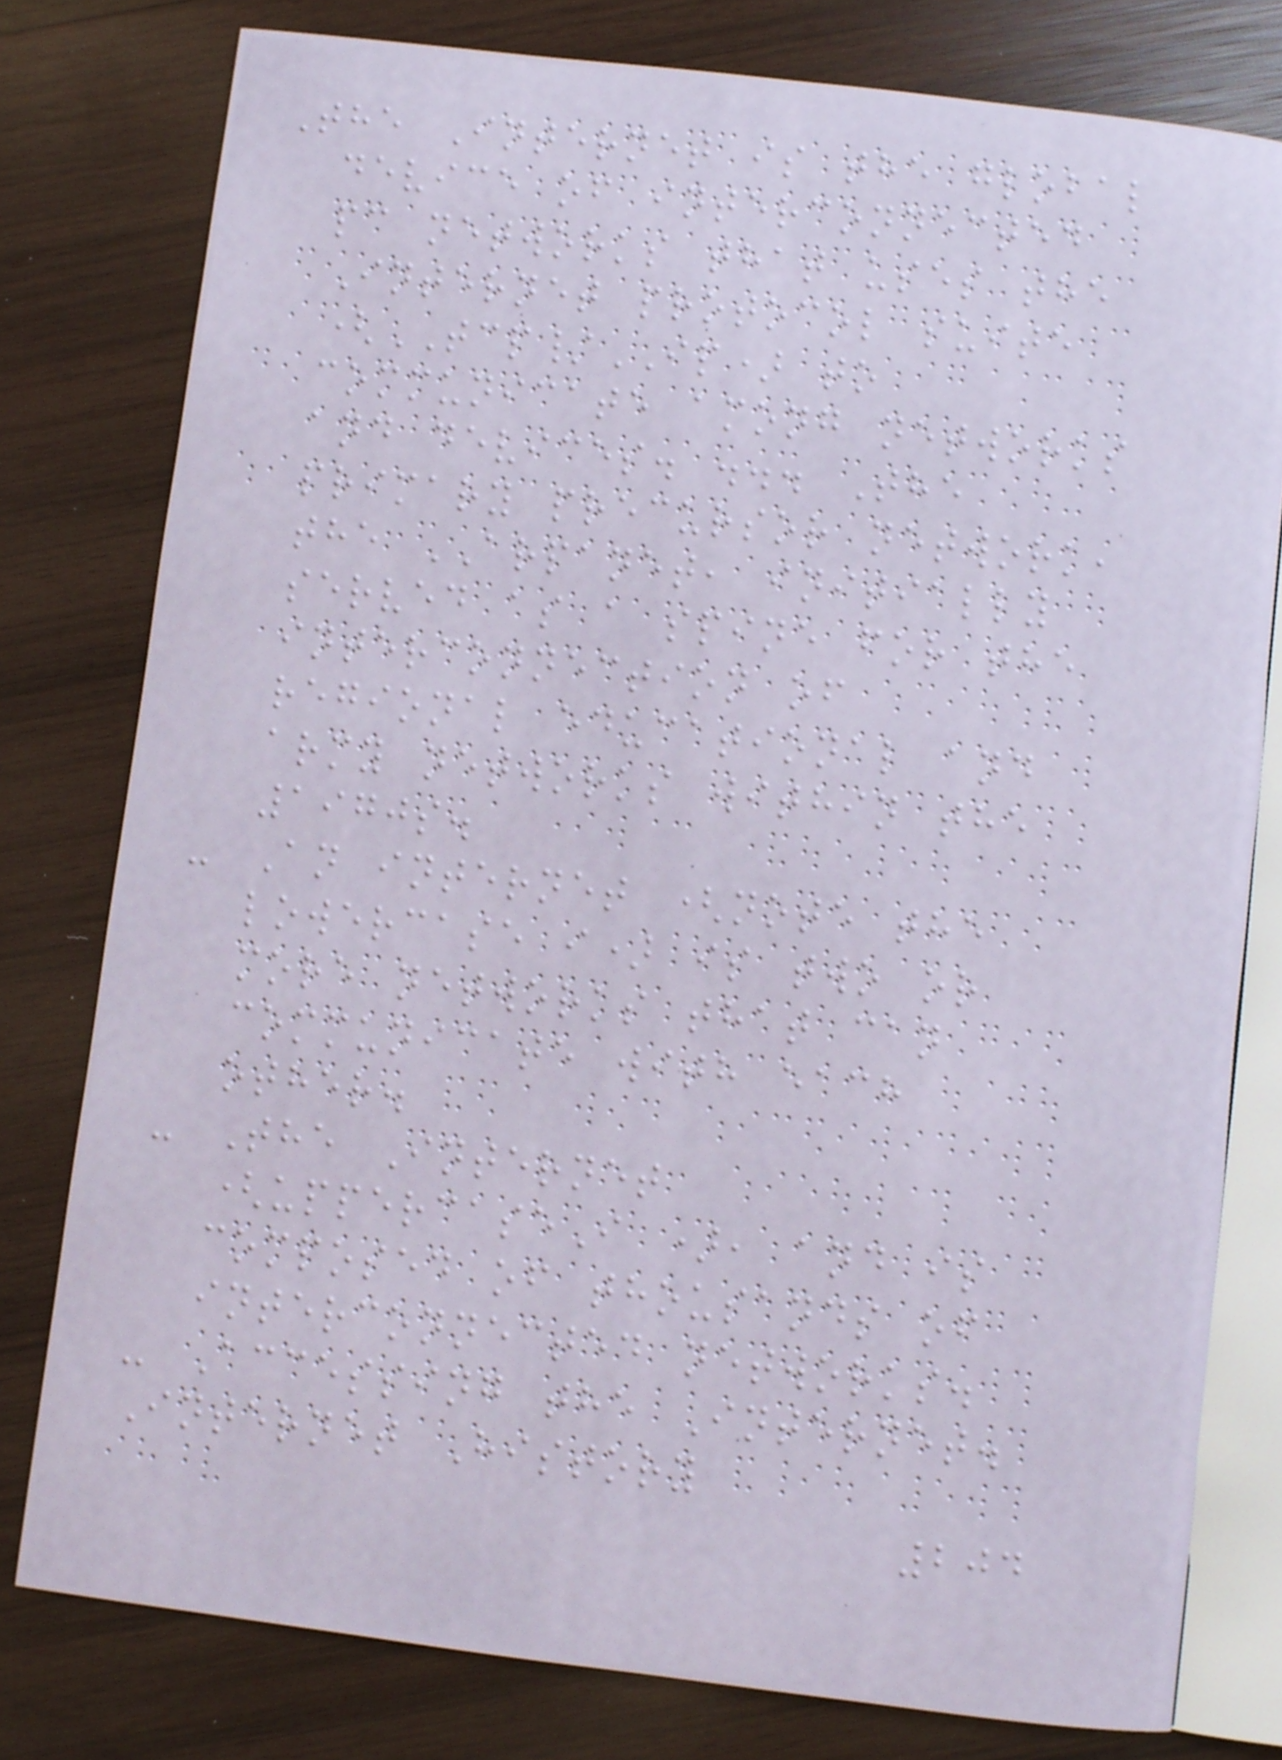The Internet is the global
device of interconnected
pc networks that uses the
Internet protocol suite
(TCP/IP) to
communicate among networks
and devices. ... The
primary precursor network,
the ARPANET, initially
served as a spine for the
interconnection of
regional educational and
army networks within the
1970s.
- An internet (note the
lowercase i) is two or
more networks that can
communicate with each
other.
- The Internet
(uppercaseI ), and is
composed of thousands of
interconnected networks.
- Accessing the Internet.
Internet History
204
